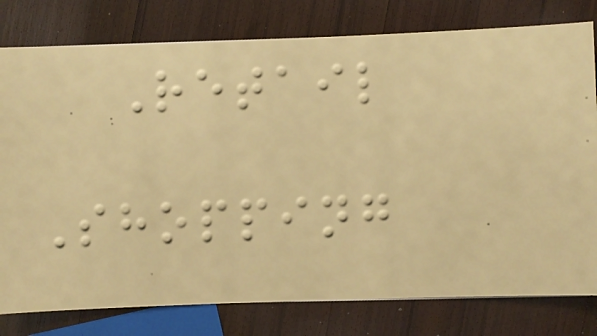Retail
Shopping
